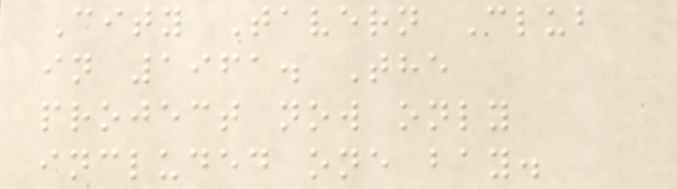City Tavern Club
in 1961. The
project now only
included one bay.
